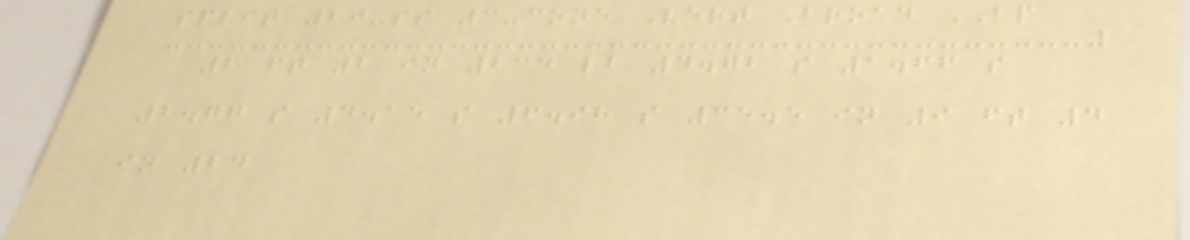split 20-ss 3-cone Vert Broad BP
6 ft 2 in 234 lb 4.72 s 1.66 s
2.77 s 4.15 s 6.98 s 35.5 in 9 ft 4
in 24
